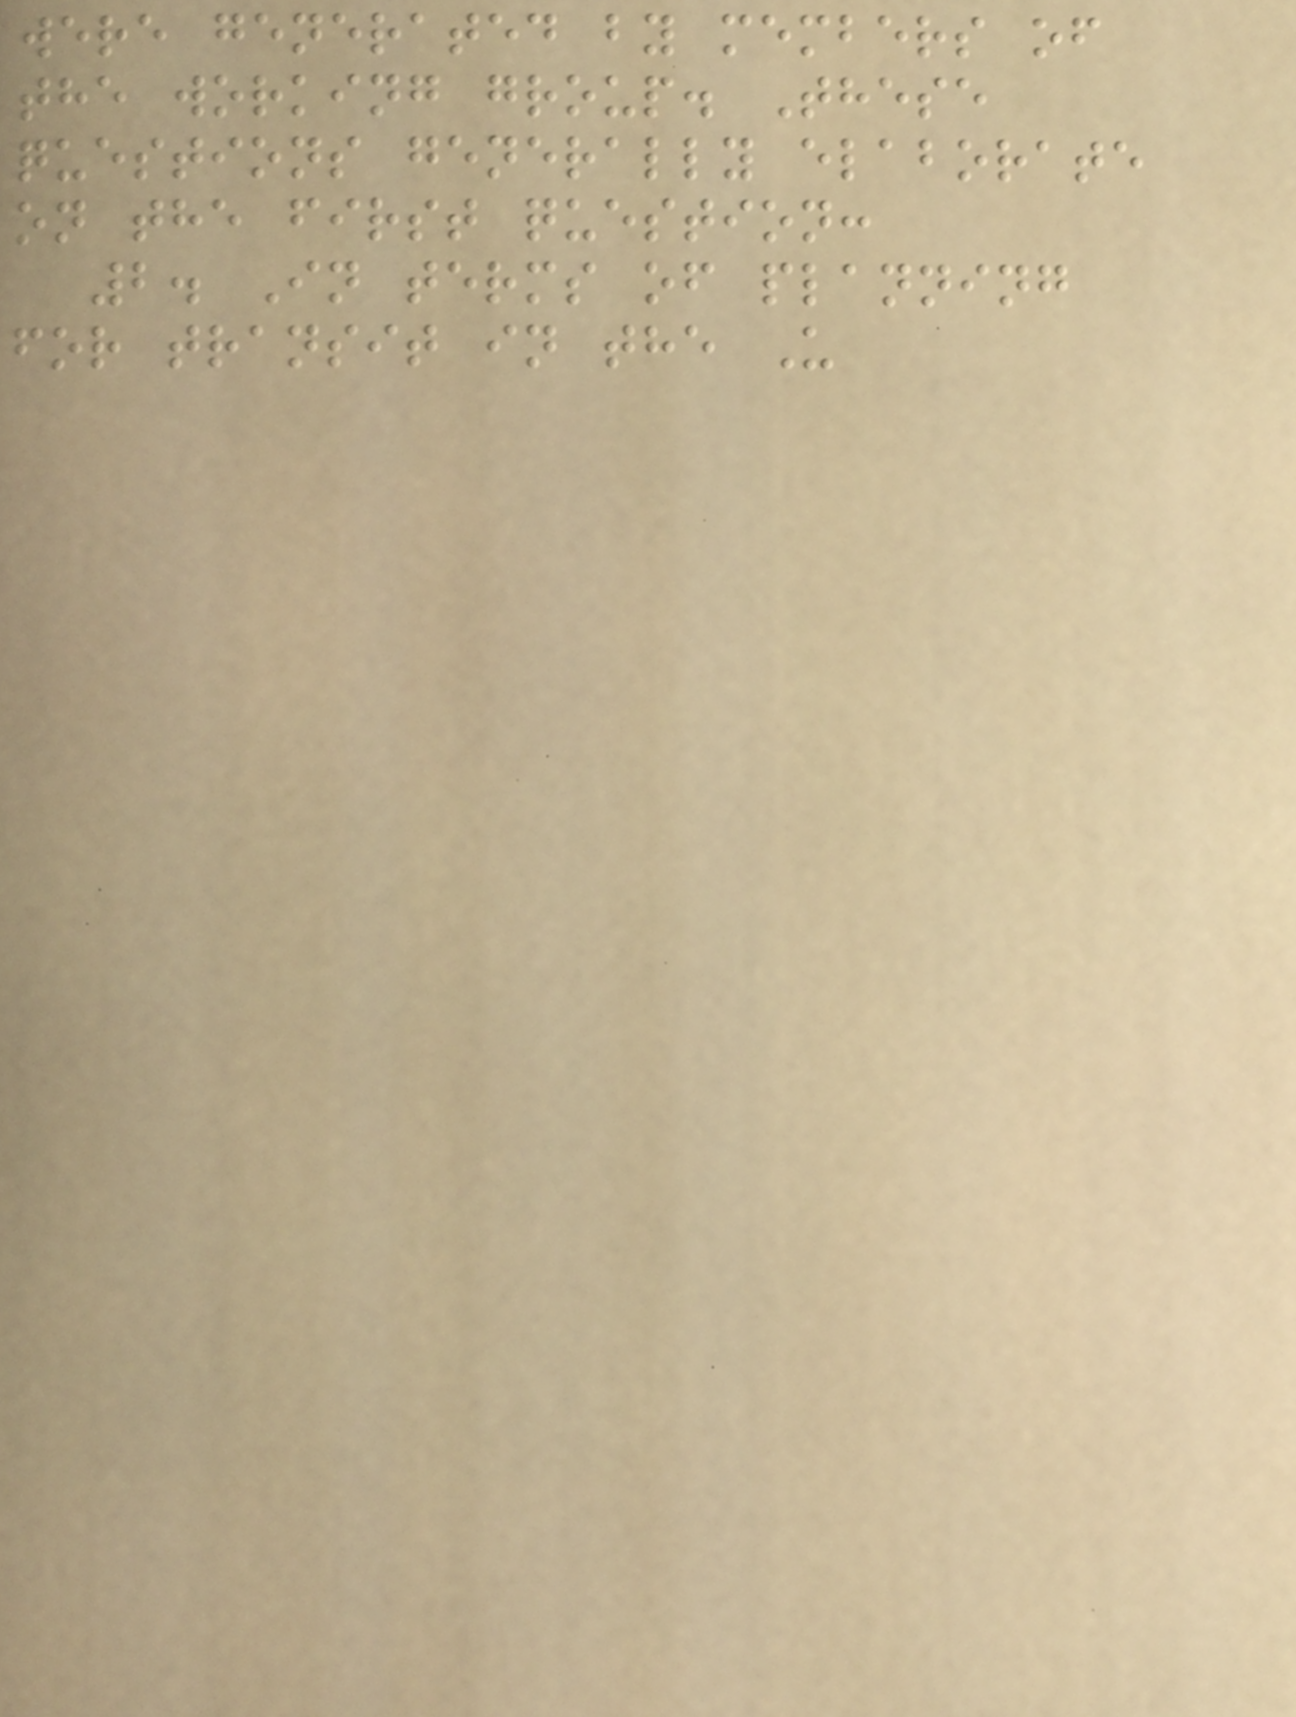were generated by members of
the working group. These
questions generally elaborate
on the first question:
2. In terms of planning
for transit in the U
